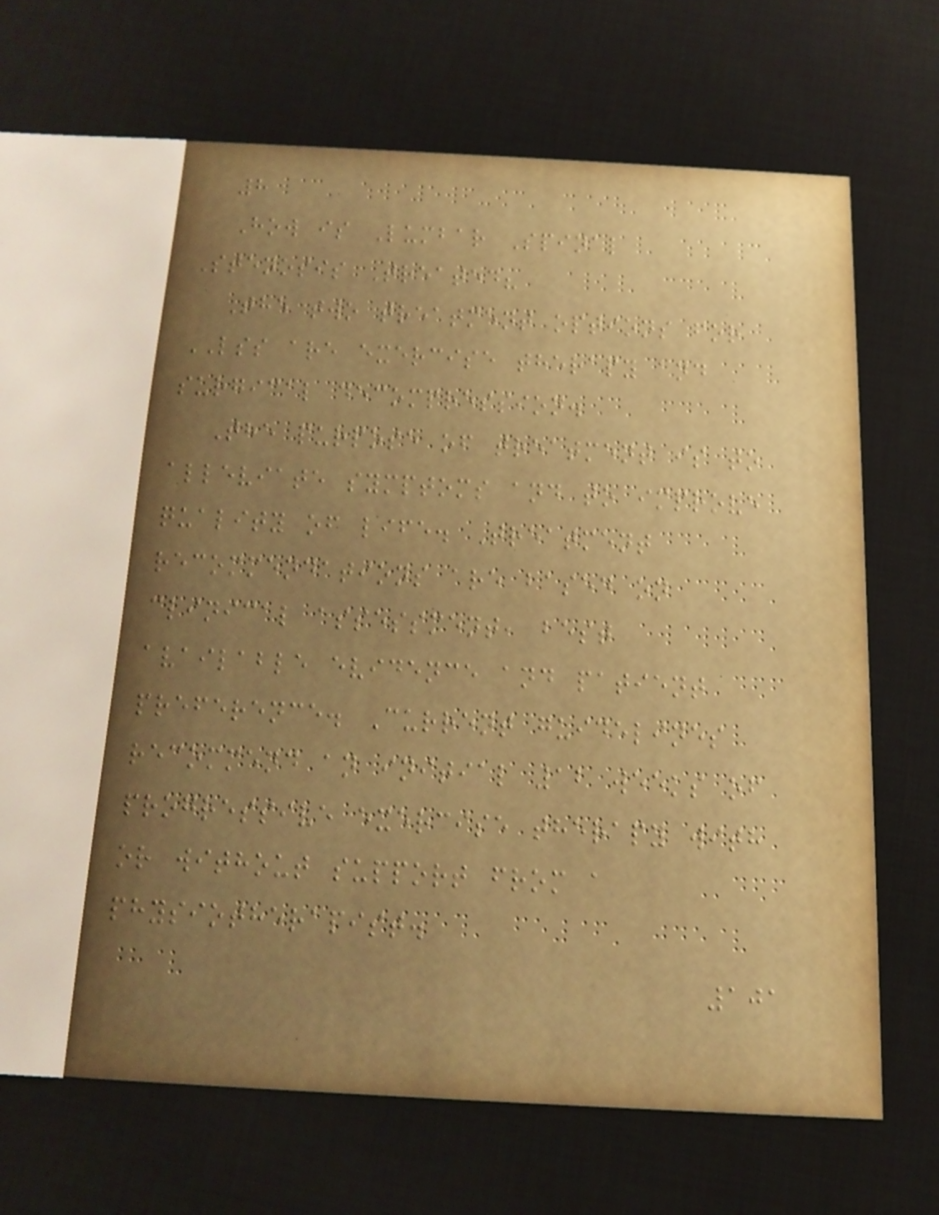8
How is Lumbar Spinal
Stenosis Treated?
The two treatment options for
LSS are exercise therapy and
surgical decompression.
The purpose of treatment is to
alleviate symptoms and to improve
quality of life. Treatment
recommendations are based on
clinical assessment, best
available evidence and patient
preference. Current guidelines
recommend an initial 12 weeks of
progressive exercise therapy with
or without support from a
physiotherapist.
101
